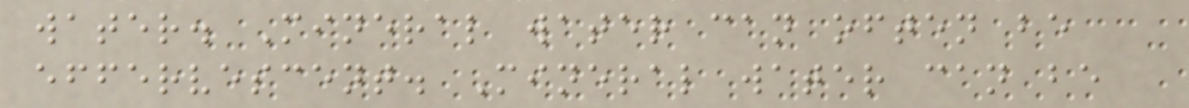water. Mineral water can often be
effervescent. Mineral water can be
